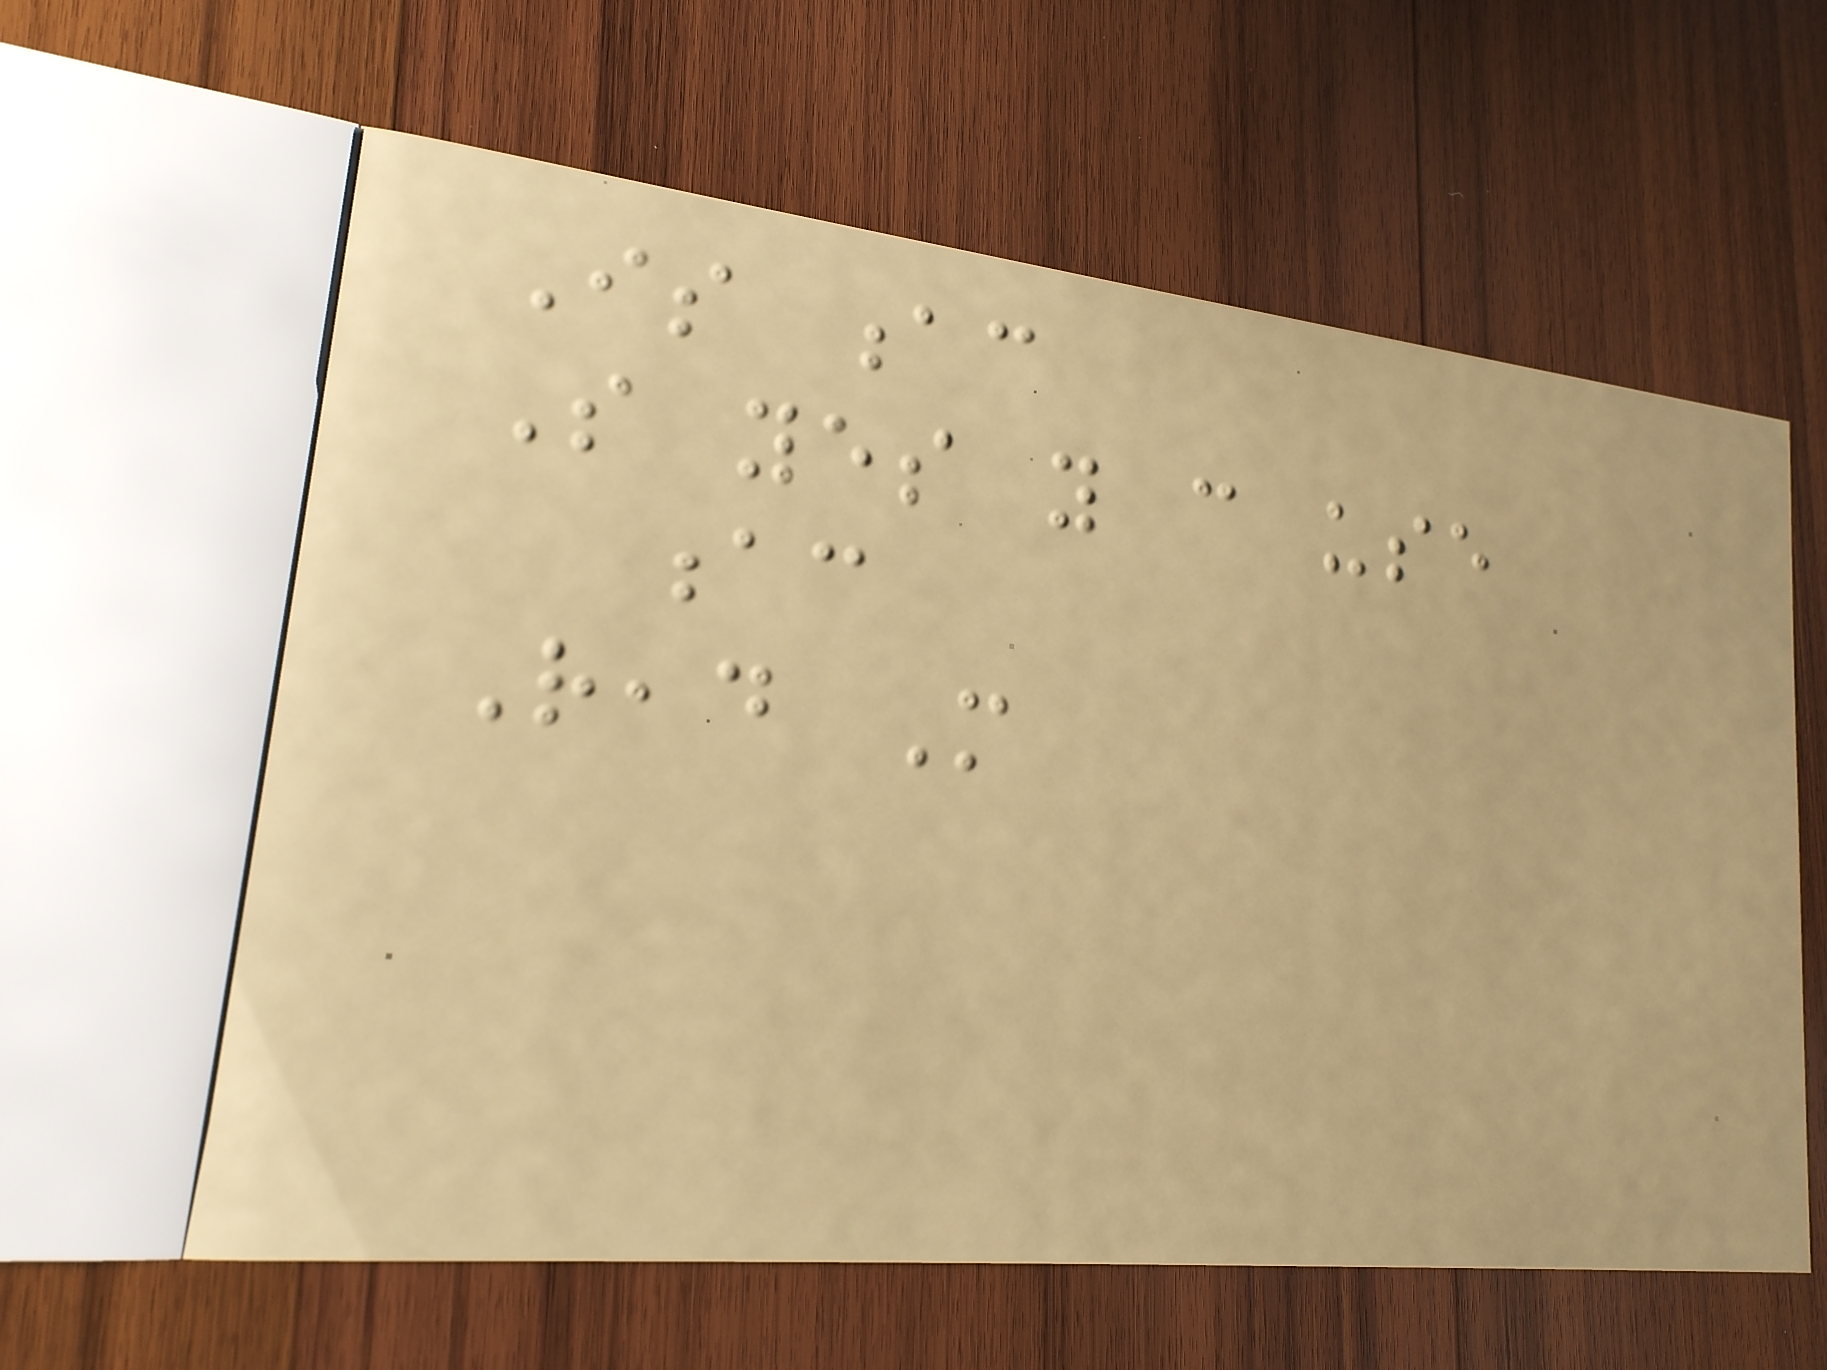Is ac
So yes you can use
ac
Read More
